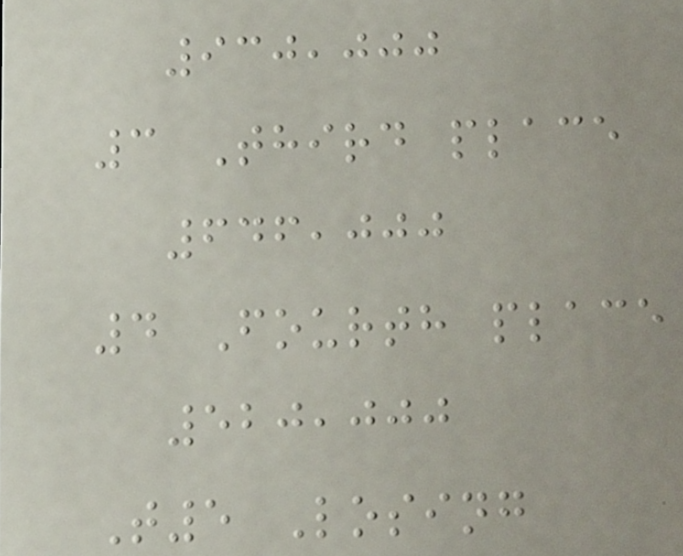930,000
3 Third place
646,000
4 Fourth place
520,000
T5 Losing
